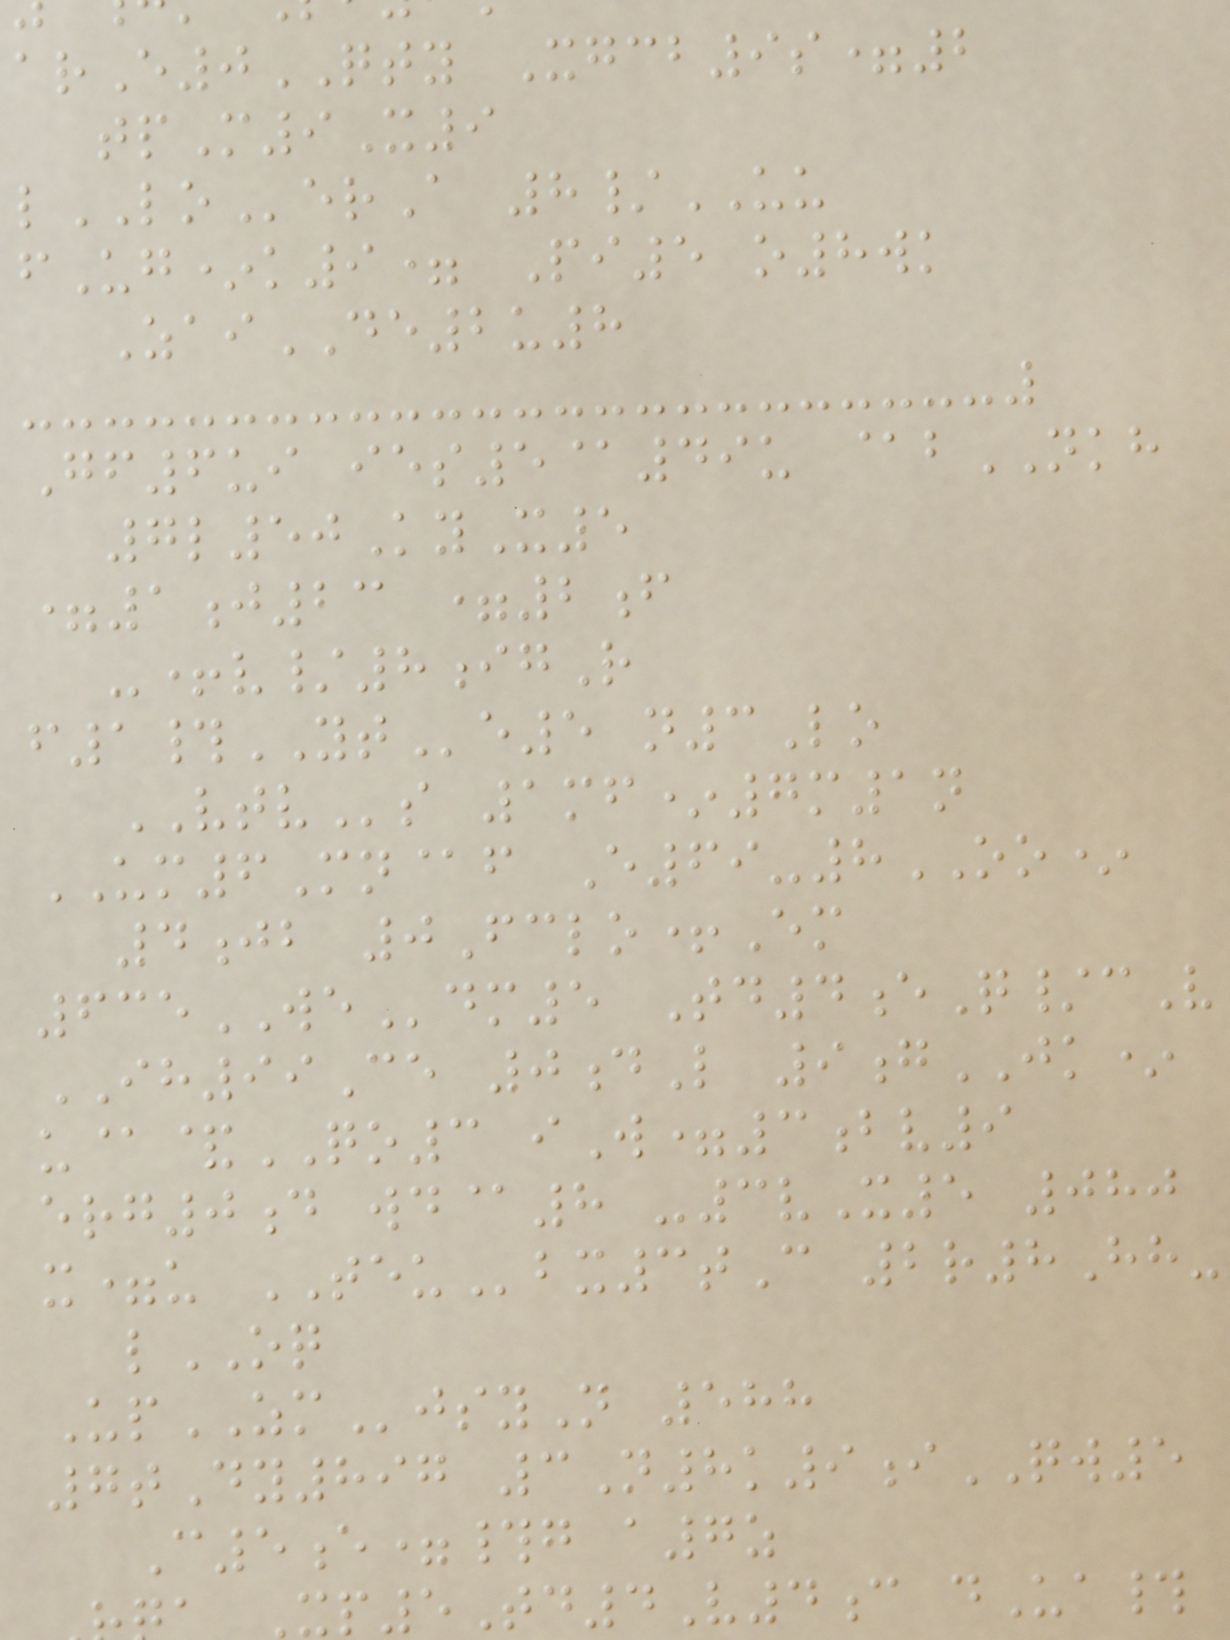arE0QTY Xgcb9s=2
tpM9X9
lLOerA 8/UU
fUg*k9= Pi5 o8wk
ZaiDE2u8
Gf6ui ies5@49u @bNKH
7l50KyX5
=1j23 =2f
-+v/8igR
f1#YTe5 n3Lo
VTVs 1mf*7m1n
UM6Mn@f E69-8OO*
4jb 0Fclo+Em
635WEdm5 Td4eQ/cV
IH99Ce 0dL 9gJK*
u@&QO3 iW=3bv9
erg0d wd@8 -3vX5 080
x=u TEUbx3tC 2r8Hh-
lOQ
UpZMjsyN 588
7tDy897 3N8k9iQW5
C5e=#g a7z
p5Td4V4c dUa#
